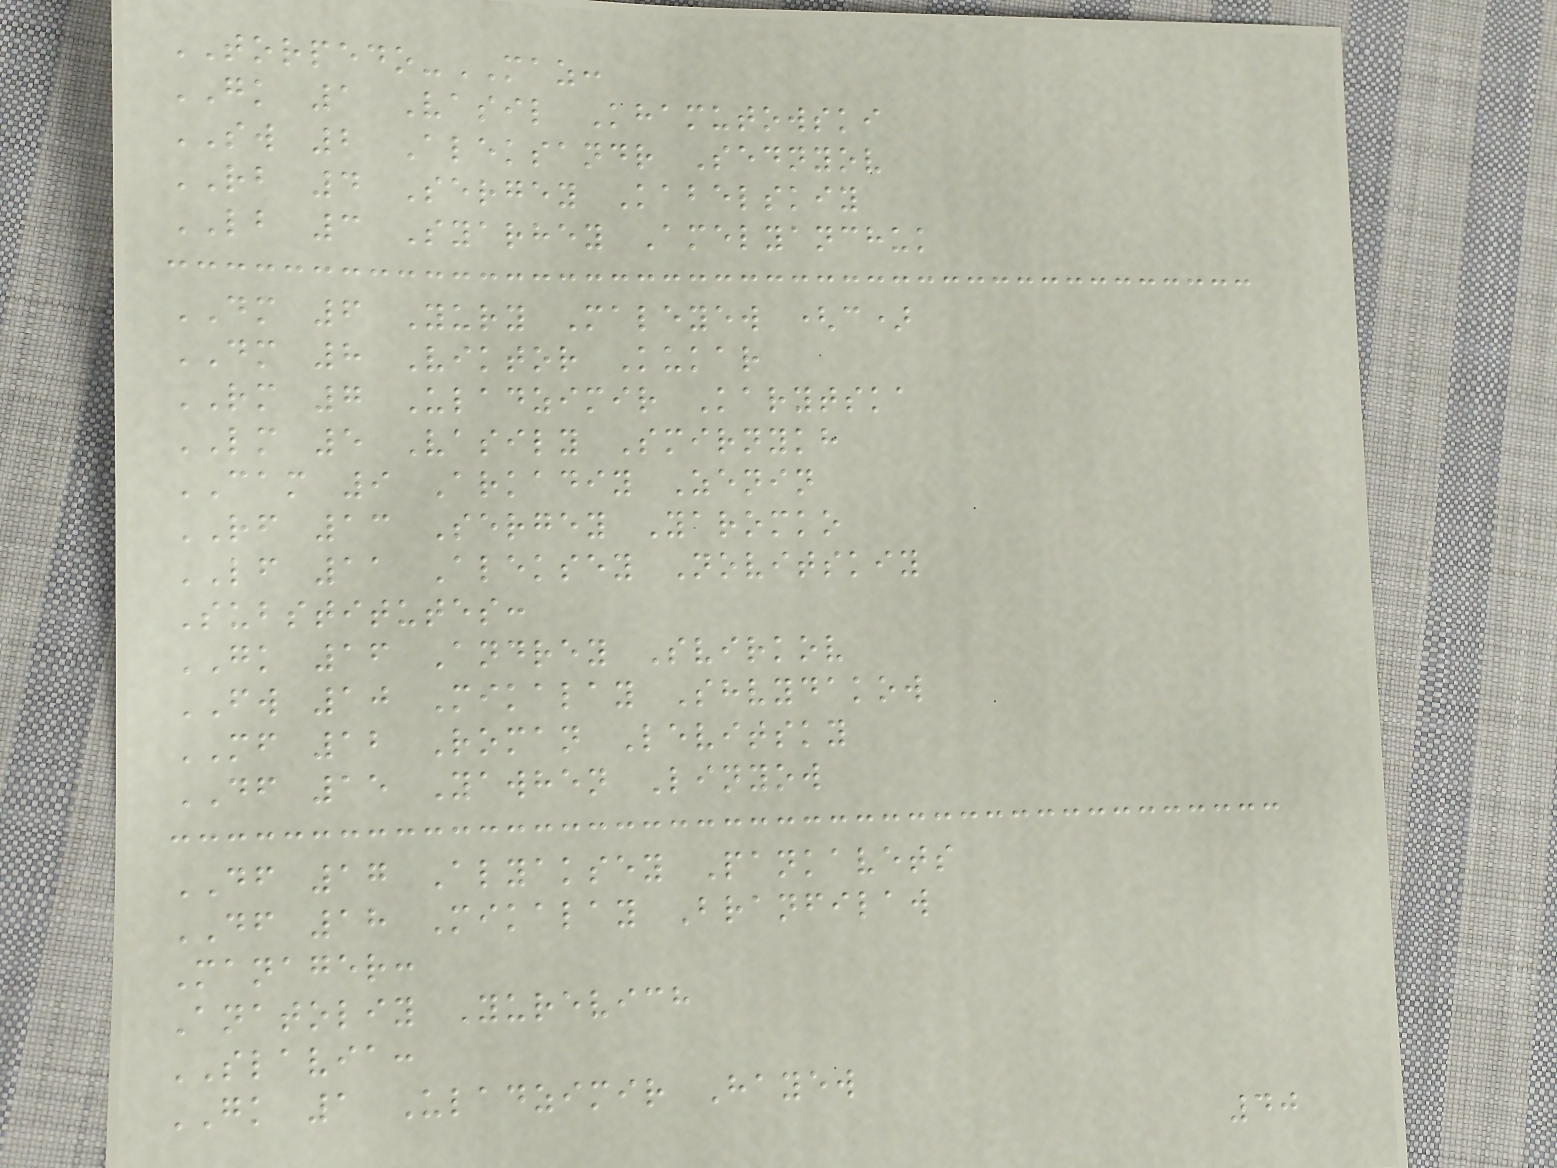TORPEDO-MAZ:
GK 1 Vasil Khamutowski
SW 2 Aleksandr Sednyov
RB 4 Sergey Kabelskiy
LB 3 Syarhey Amelyanchuk
DM 6 Yury Maleyew (c)
DM 8 Viktor Kukar
RM 7 Uladzimir Karytska
LM 5 Vasily Smirnykh
CAM 9 Arkadiy Zenin
RF 13 Sergey Yaromko
LF 11 Aleksey Novitskiy
Substitutes:
GK 16 Andrey Svirkov
FW 10 Mikalay Shvydakow
MF 12 Roman Levitsky
DF 15 Yawhen Linyow
DF 17 Alyaksey Pankavets
DF 18 Mikalay Branfilaw
Manager:
Anatoliy Yurevich
SLAVIA:
GK 1 Uladzimir Hayew
40
